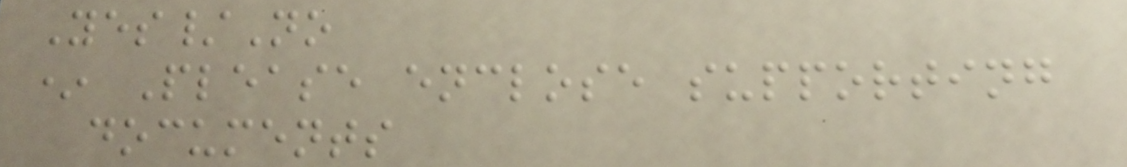Yes/No
* Please enclose supporting
documents
